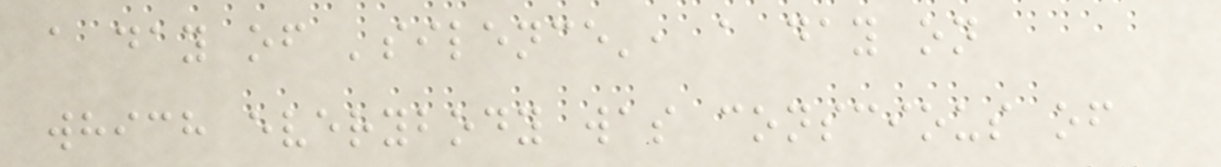a day of 'silence', a day on
which everybody was conscious of
